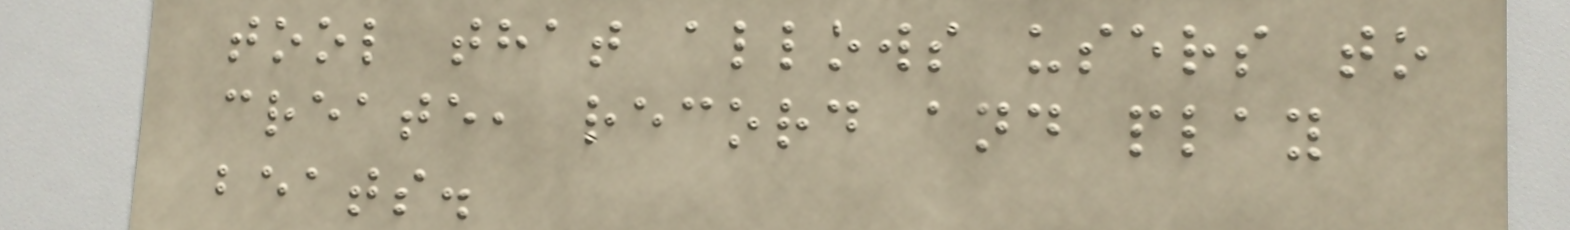tool that allows users to
create, record and play
beats.
